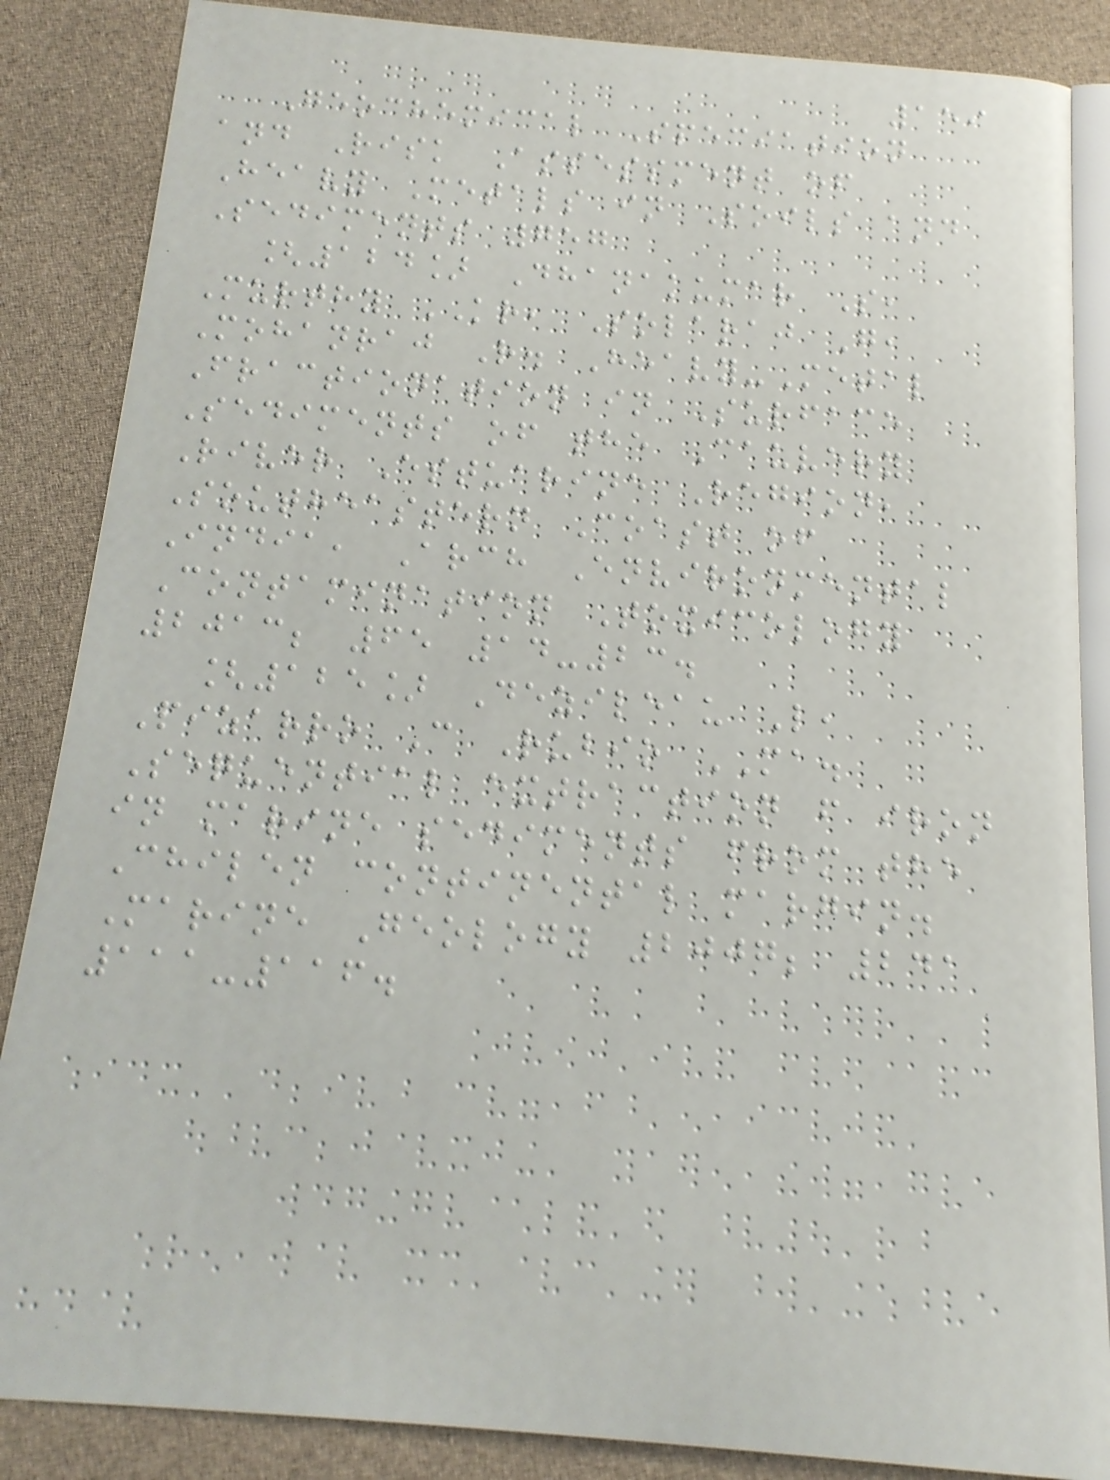159
Geochemical Speciation
and Risk Assessment of
Heavy Metals in Soils and
Sediments 757
[124] Dhanakumar S,
Murthy KR, Solaraj G,
Mohanraj R. Heavy-Metal
Fractionation in Surface
Sediments of the Cauvery
River Estuarine Region,
Southeastern Coast of
India, Arch Environmental
Contamination Toxicology
2013; 65 14-23.
[125] Dezileau L,
Pizarro C Rubio MA.
Sequential extraction f iron
in marine sediments from the
Chilen continental margin.
Marine Geology 2007; 241
111-116.
